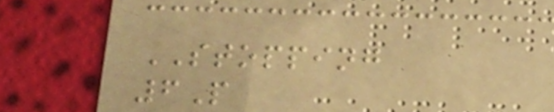STOPPING
6P
